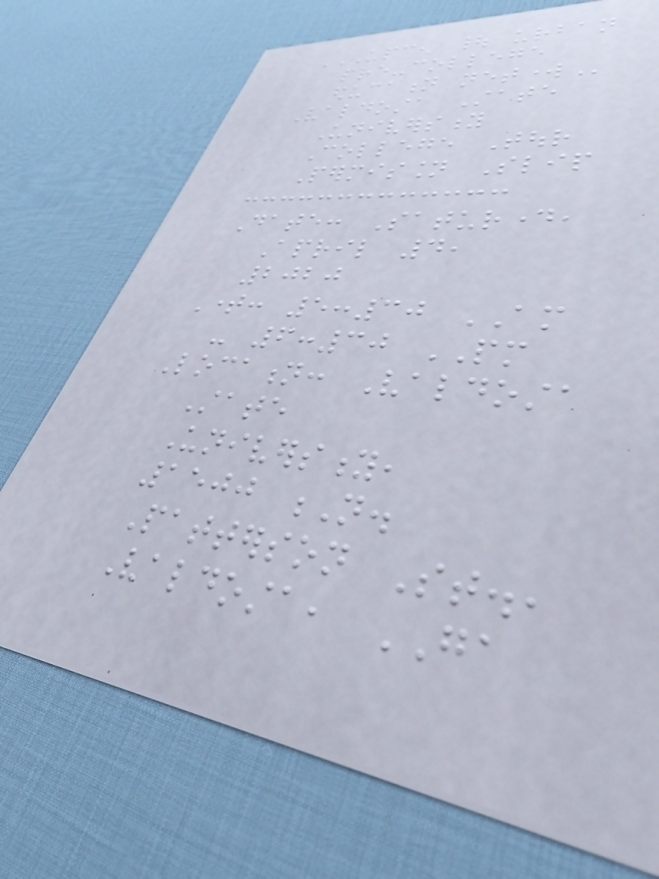UPCEN | URBAN
PRE-COLLEGE
EDUCATION NETWORK
Valdosta State
University
College Tour
Permission Slip
Date: Saturday,
April 4,
2020
Time: 5:30 AM
- 6:30 PM
Location: Valdosta
State
University,
1500 N.
Patterson St.,
Valdosta, GA
